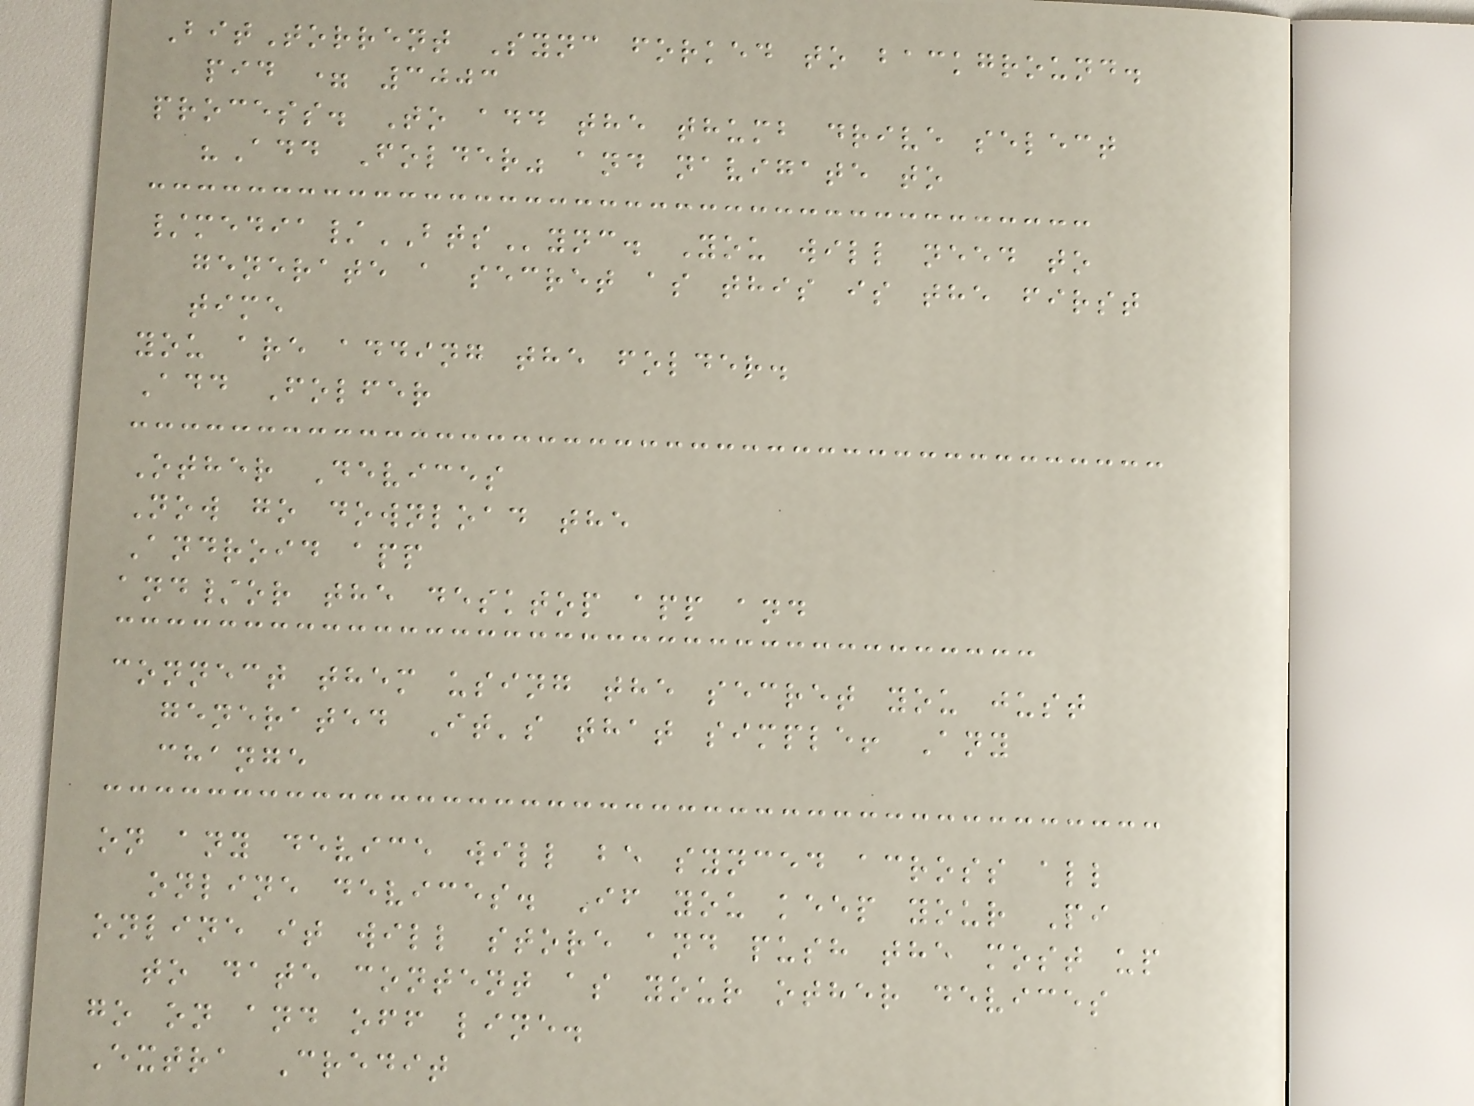BitTorrent Sync forked to background.
pid = 3003
process. To add the thumb drive select
"Add Folder" and navigate to
/media/BTSync. You will need to
generate a secret as this is the first
time
you are adding the folder.
Add Folfer
Other Devices
Now go download the
Android app
and/or the desktop app and
connect them using the secret you just
generated It's that simple! Any
change
on any device will be synced across all
online devices. If you keep your Pi
online it will store and push the most up
to date content as your other devices
go on and off line.
Extra Credit
